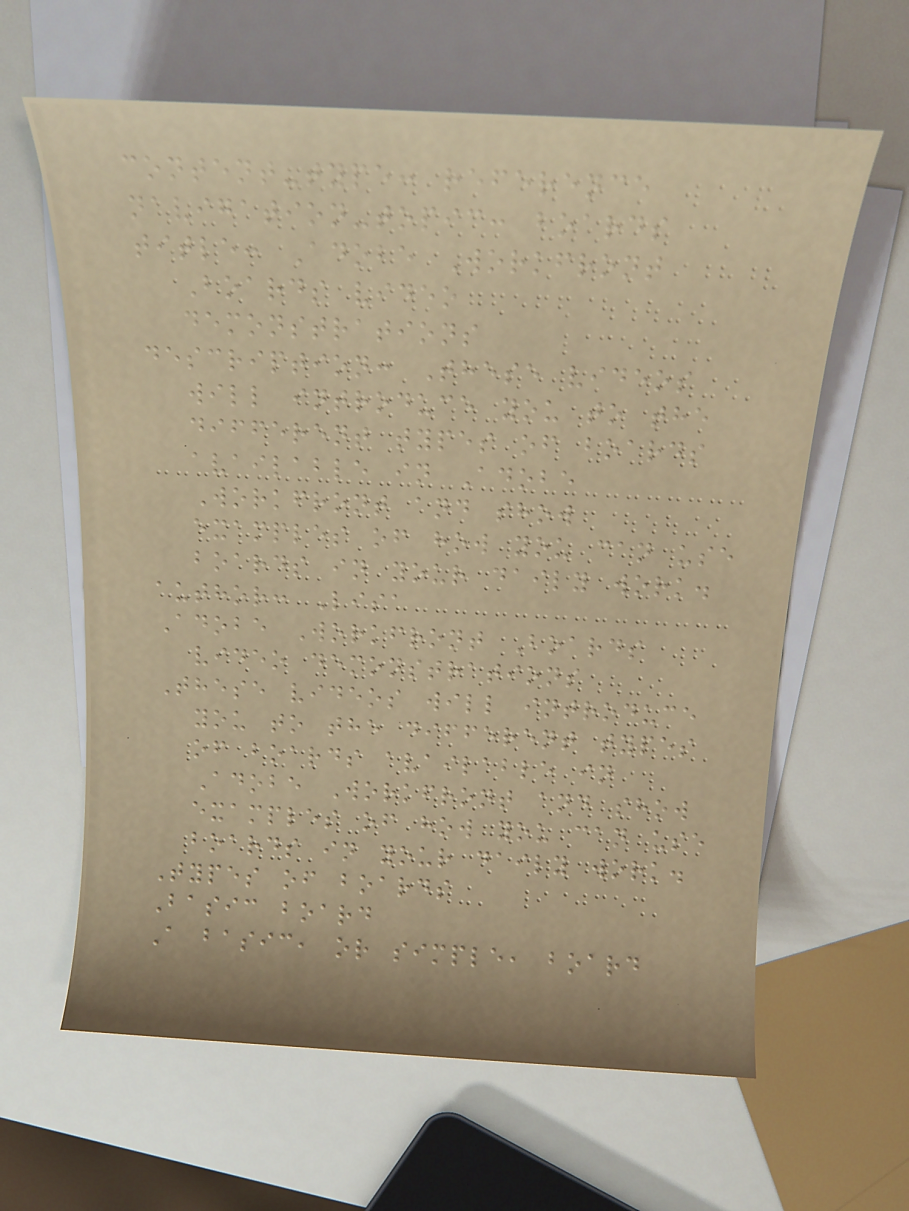content-type: reference
navigation-topic: boards
title: Adobe Workfront
Boards video
demonstrations
description: These videos
will introduce you to the
different types of boards
available in Adobe
Workfront and show
examples of how you can use
boards in your daily work.
author: Lisa
Adobe Workfront Boards
video demonstrations
These videos will introduce
you to the different types
of boards available in
Adobe Workfront and show
examples of how you can use
boards in your daily work.
Types of boards
Basic board
A basic, or simple, board
